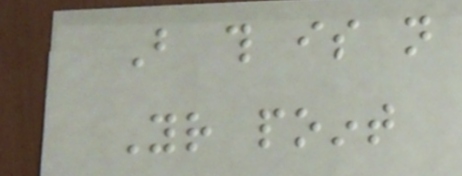But this is not
Your point
